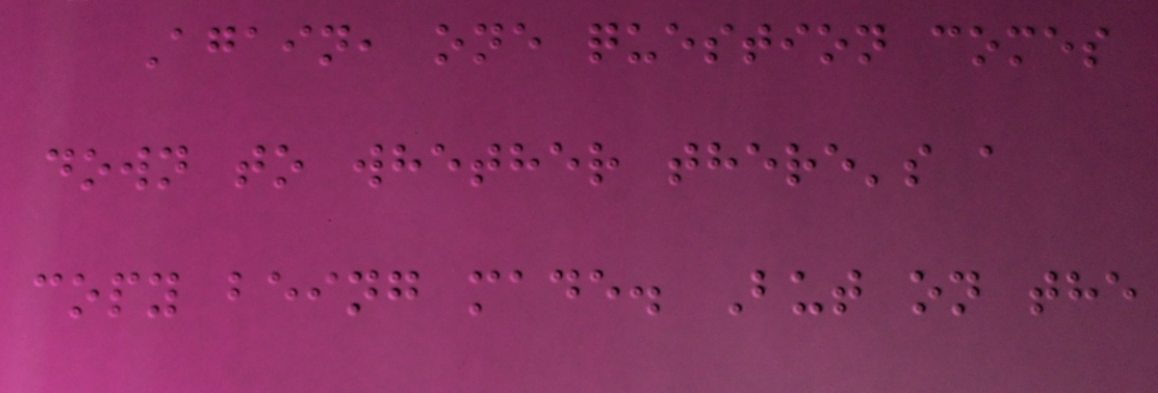Again, one question comes
down to whether there's a
copy being made. But on the
